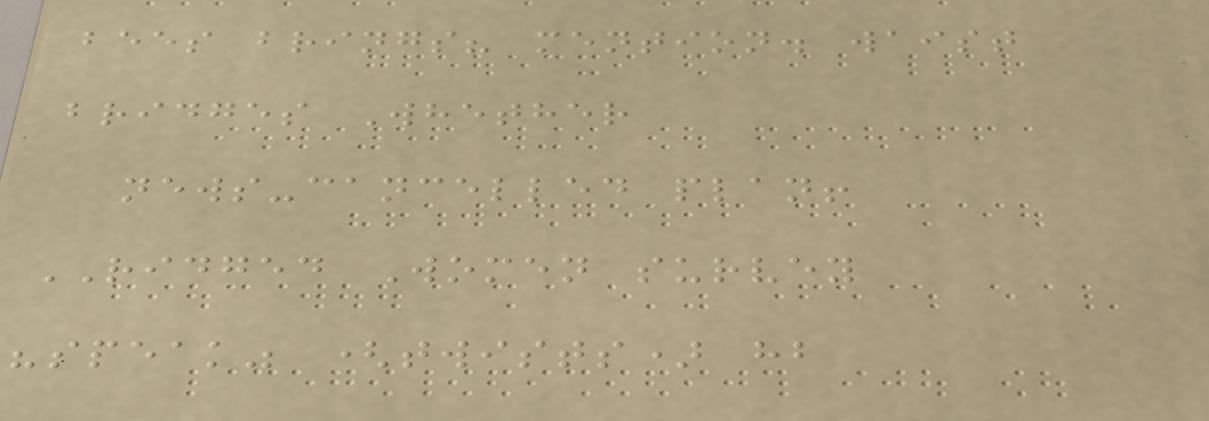bees brings? mention. waist
bridges Whether
news-cancelled plan!
RIDGED Women survey
"speak" (twists) hb
